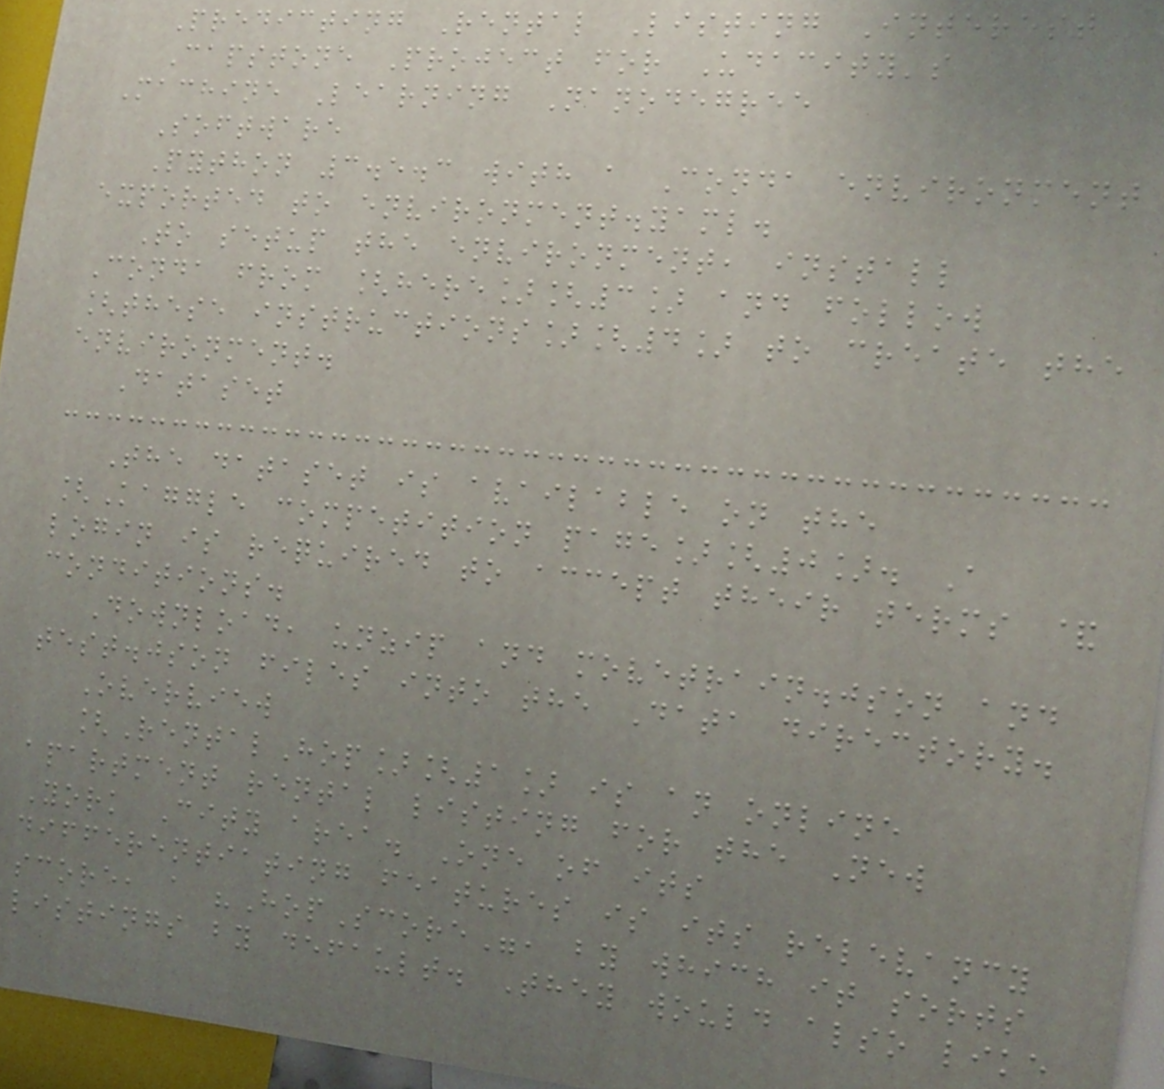Predicting Rental Listing Interest
Capstone Project for Udacity's
Machine Learning Nanodegree
Software
Python 3.5.3 with a Conda environment
exported to environment.yaml.
To setup the environment, install
Conda from [here][3] and follow
[these instructions][4] to create the
environment.
Dataset
The dataset is available on the
[Kaggle competition page][0]. A
login is required to accept their terms &
conditions.
Download, unzip and movetrain.json and
test.json files into the Data directory.
Overview
[RentalHop][1] is an online
apartment rental listing for the New
York City area. One of its
differentiating features is its relevancy
score, a "HopScore", by which it sorts
listings by default. They would also like
